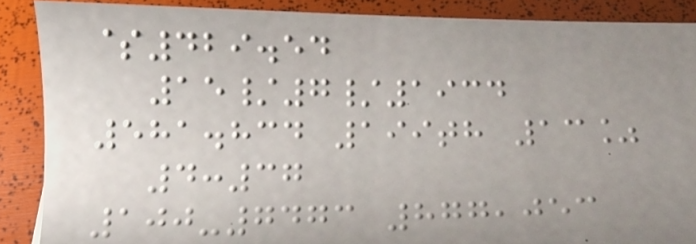$429.54
15/7/1934
581.834 199th 13%
4:37
100-7473 877,053
